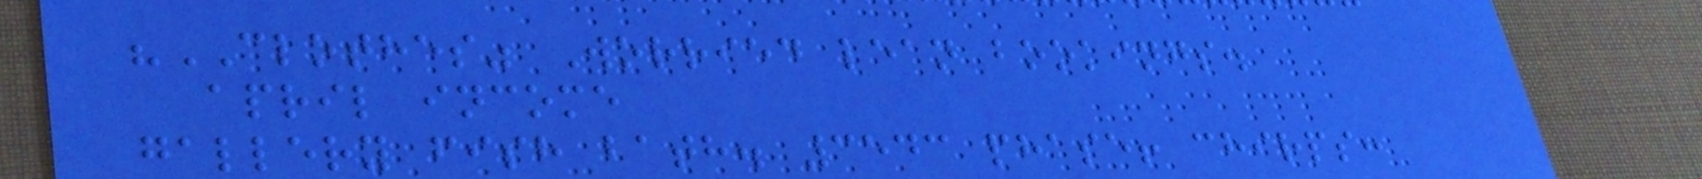"CLOTHES" Worried lean bookings.
april income
gallery fish bath. 3543 phase! chirps:
